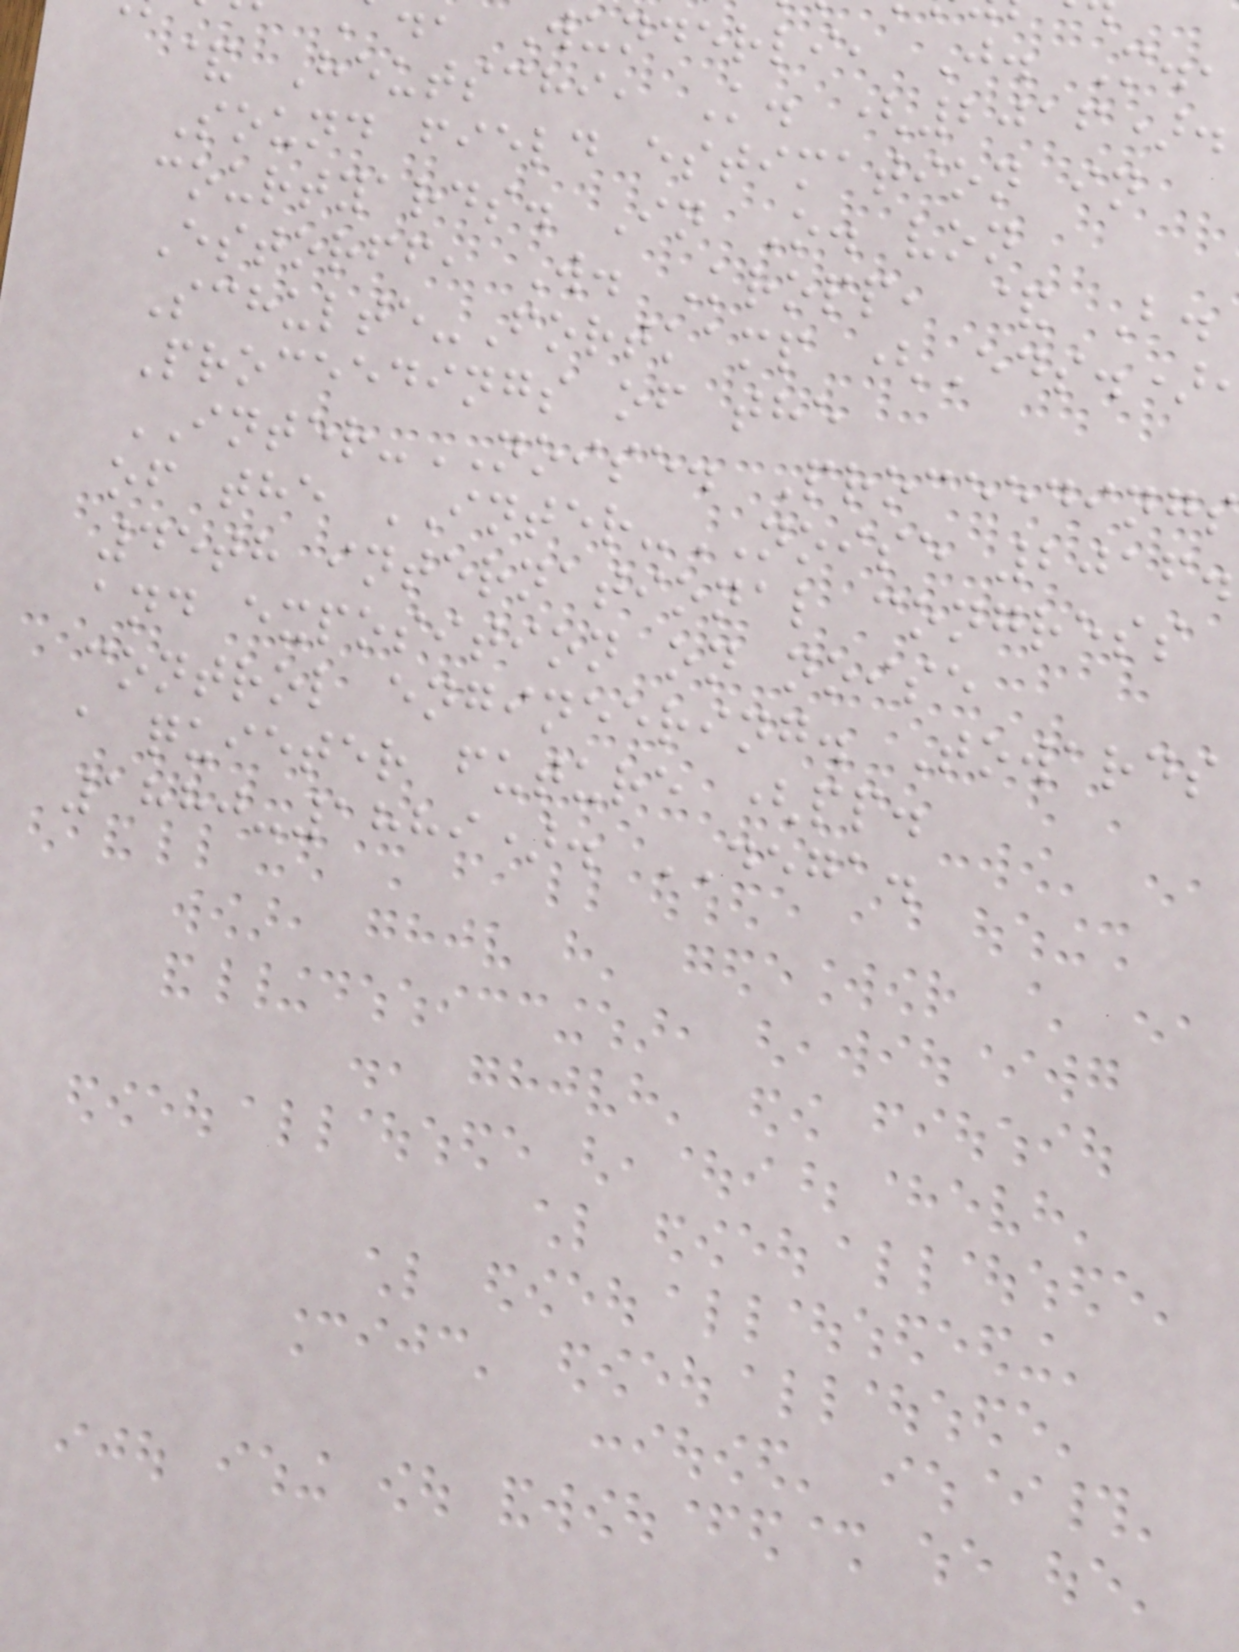Wunderli, J. M.,
& Heutschi, K. (2016).
Sound field estimation in
courtyards. In O. von
Estorff, W. Kropp, & B.
Schulte-Fortkamp (Eds.)
Proceedings of the
INTER-NOISE. Proceedings
of the INTER-NOISE 2016.
45th international congress
and exposition on noise
control engineering. Towards
a quieter future (pp.
1880-1889). DEGA.
